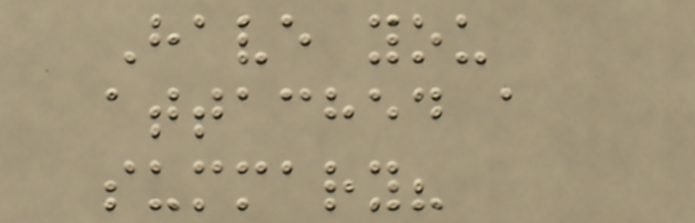Have you
attached a
summary?
